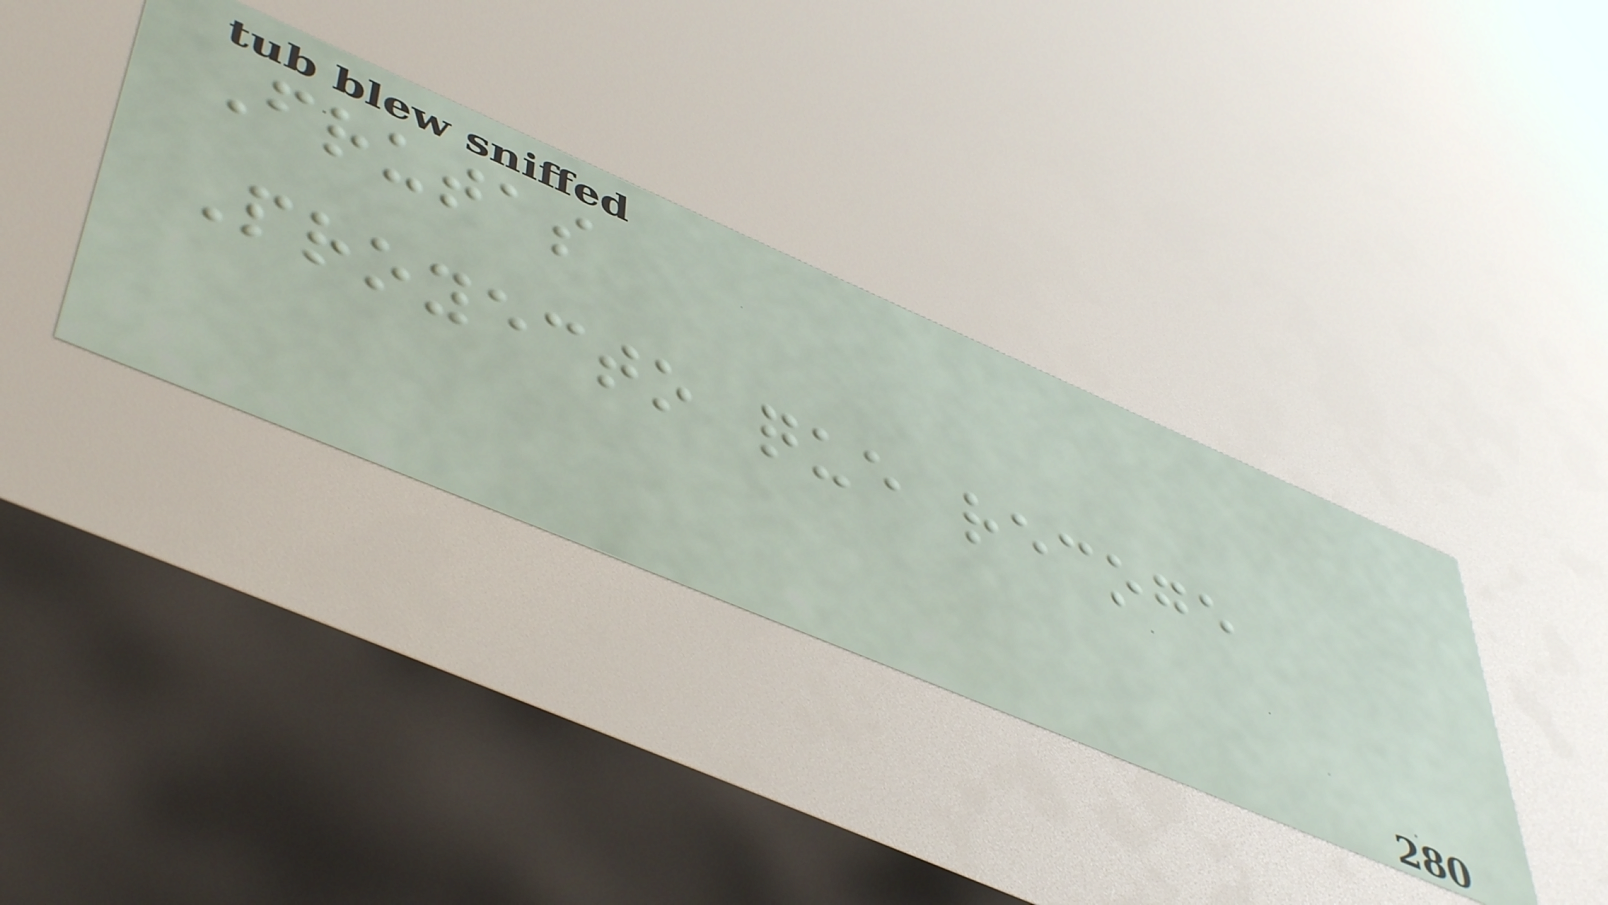Frutas
Proyecto que recoge
